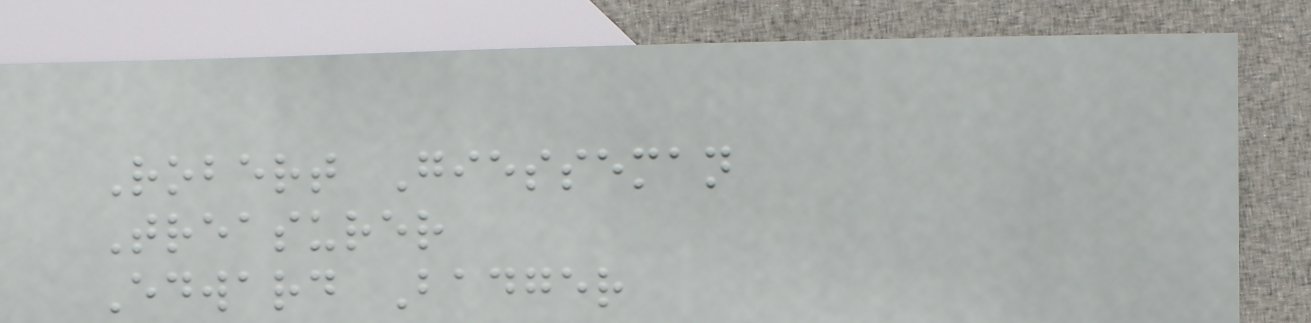Robert Giesseman
Treasurer
Edward Badger
